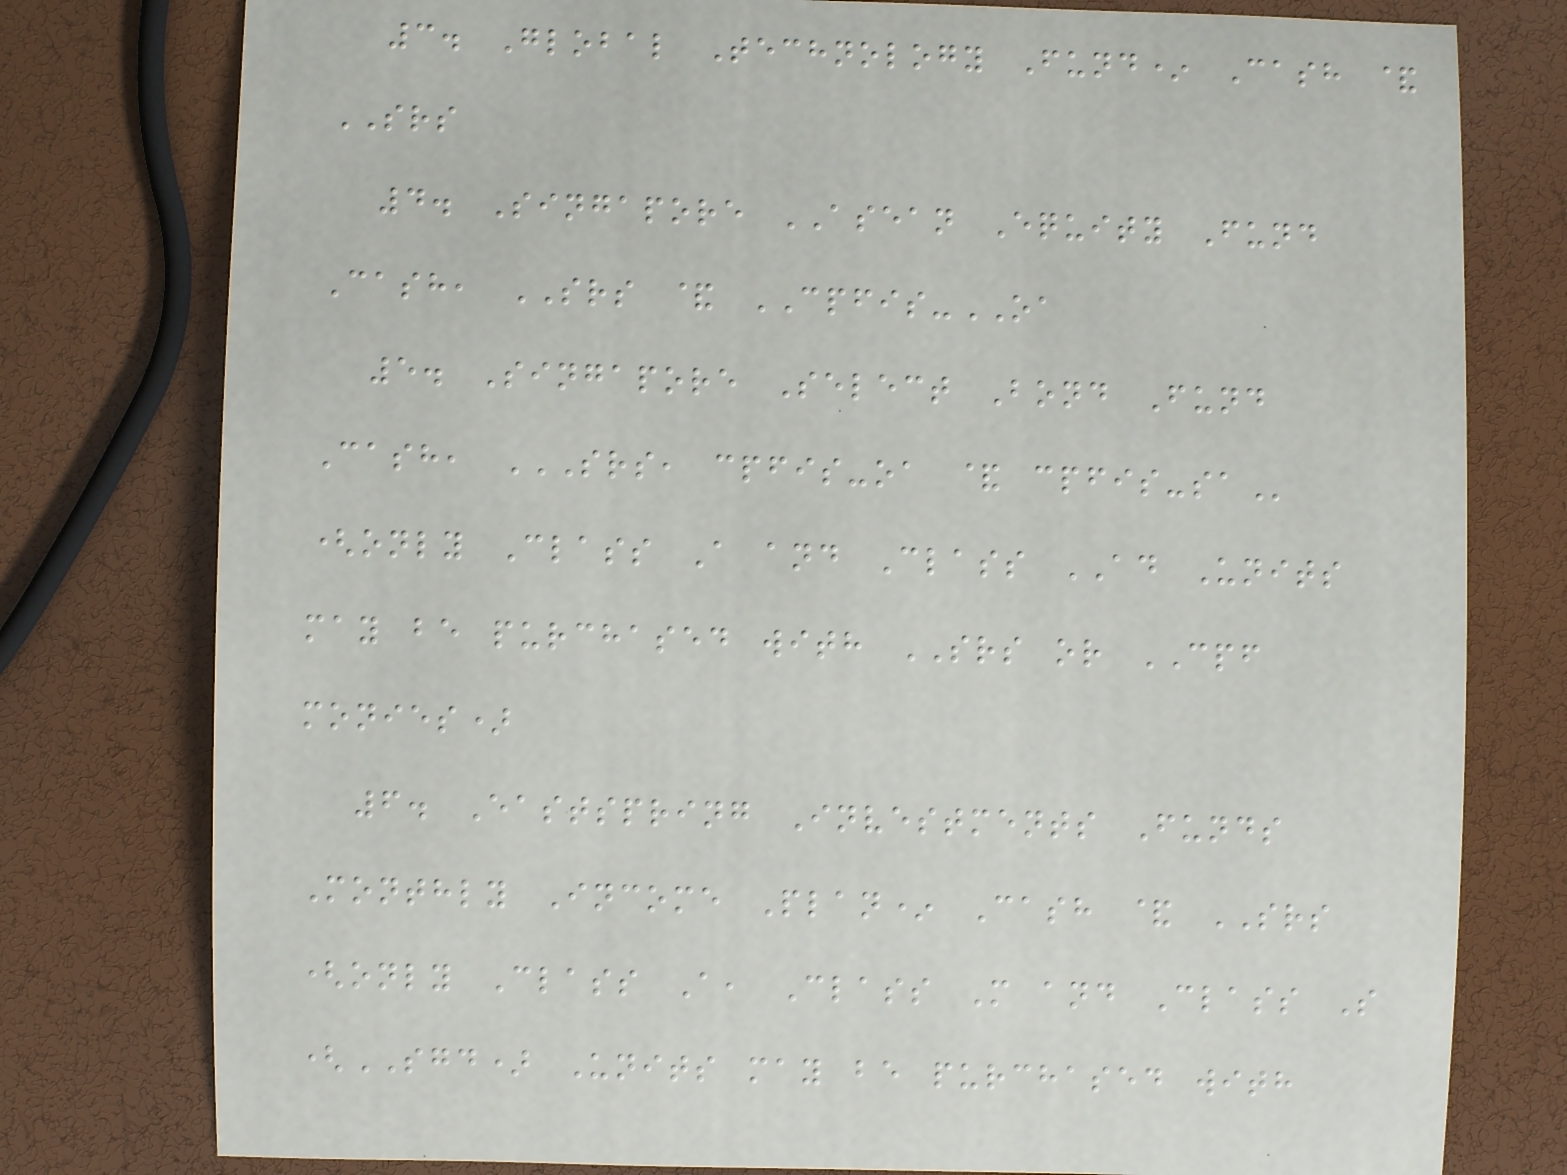3. Global Technology Fund* Cash &
SRS
4. Singapore ASEAN Equity Fund
Cash, SRS & CPFIS-OA
5. Singapore Select Bond Fund
Cash, SRS, CPFIS-OA & CPFIS-SA
(only Class A and Class AD Units
may be purchased with SRS or CPF
monies)
6. Eastspring Investments Funds
Monthly Income Plan* Cash & SRS
(only Class A, Class M and Class S
(SGD) Units may be purchased with
